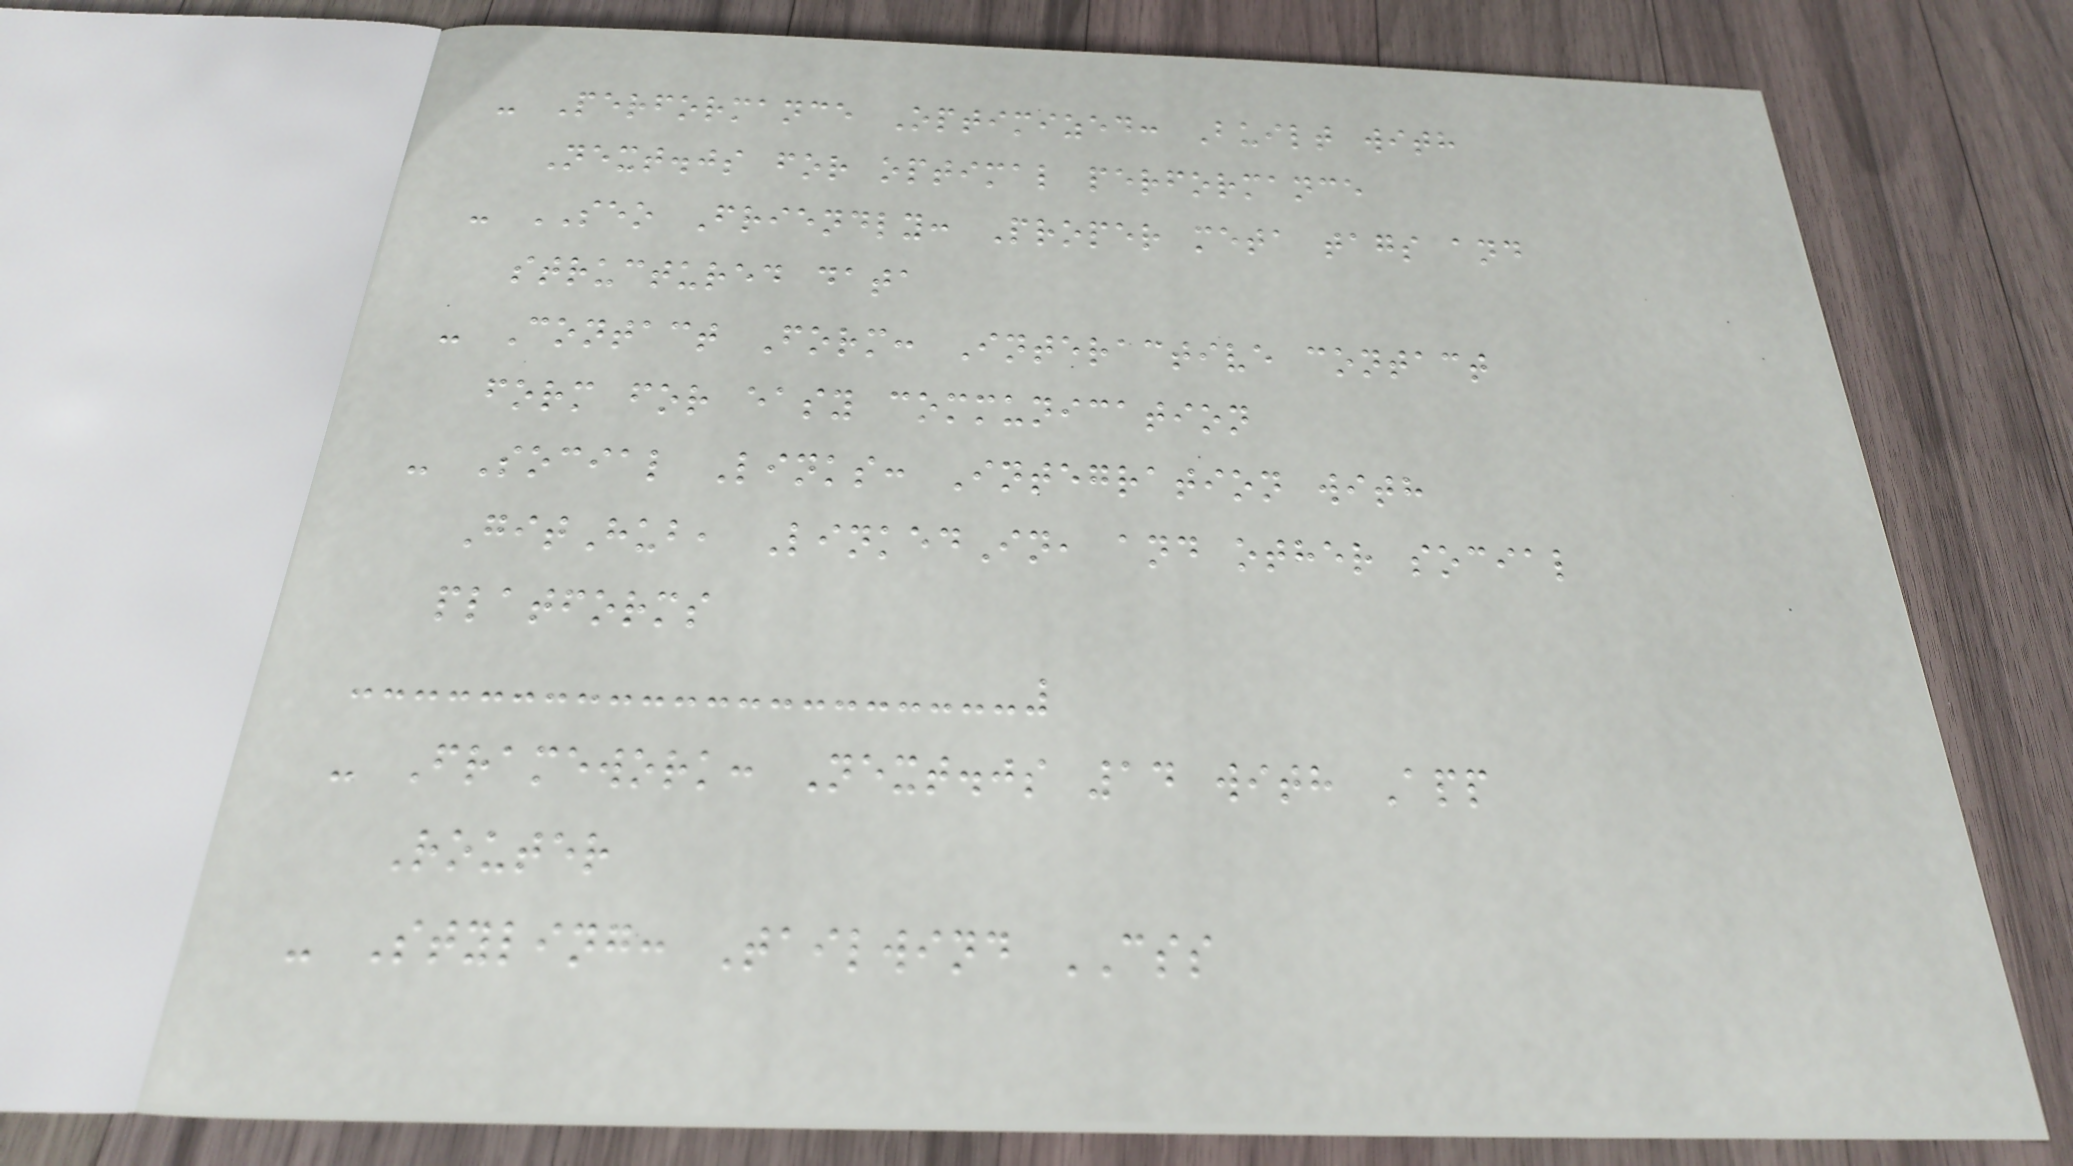- Performance Optimized: Built with
Next.js for optimal performance
- SEO Friendly: Proper meta tags and
structured data
- Contact Form: Interactive contact
form for easy communication
- Social Links: Integration with
GitHub, LinkedIn, and other social
platforms
- Framework: Next.js 14 with App
Router
- Styling: Tailwind CSS
